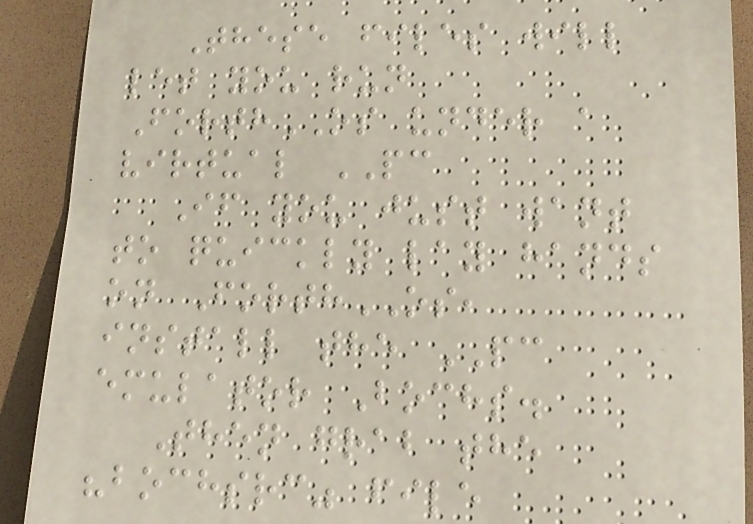These files will
let you run
ForthOS under a
virtual PC
If you just want
to quickly lay hands
on ForthOS,
install the PC
emulator Bochs.
Then grab the
"bochsrc" file
